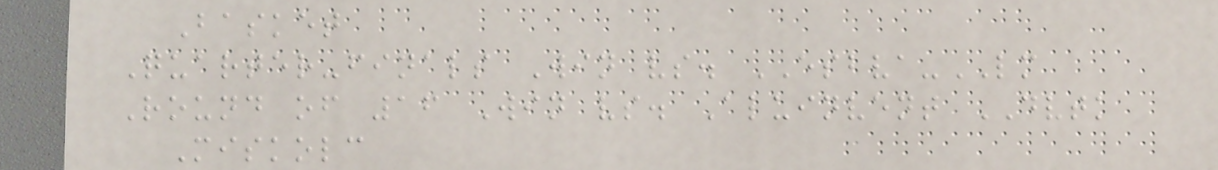Basket
Quarter-finals Win vs. ESBVA-LM
Round of 16 Win vs. Aluinvent DVTK
Miskolc
